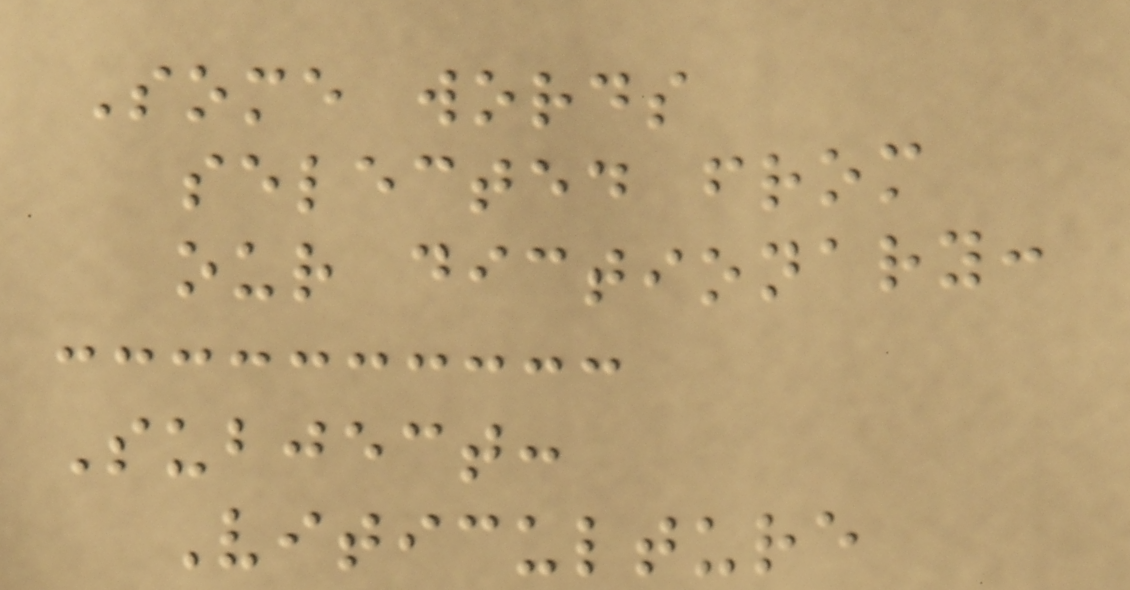Some words
selected from
our dictionary:
Subject:
Viticulture
